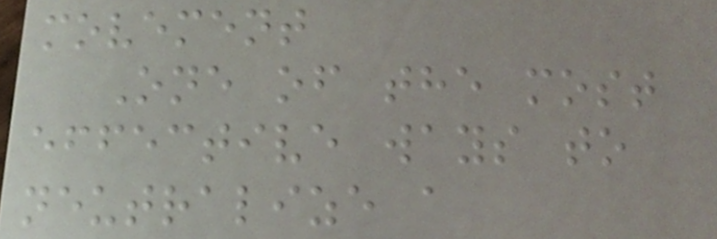movement
One of the most
effective ways to
neutralize a
